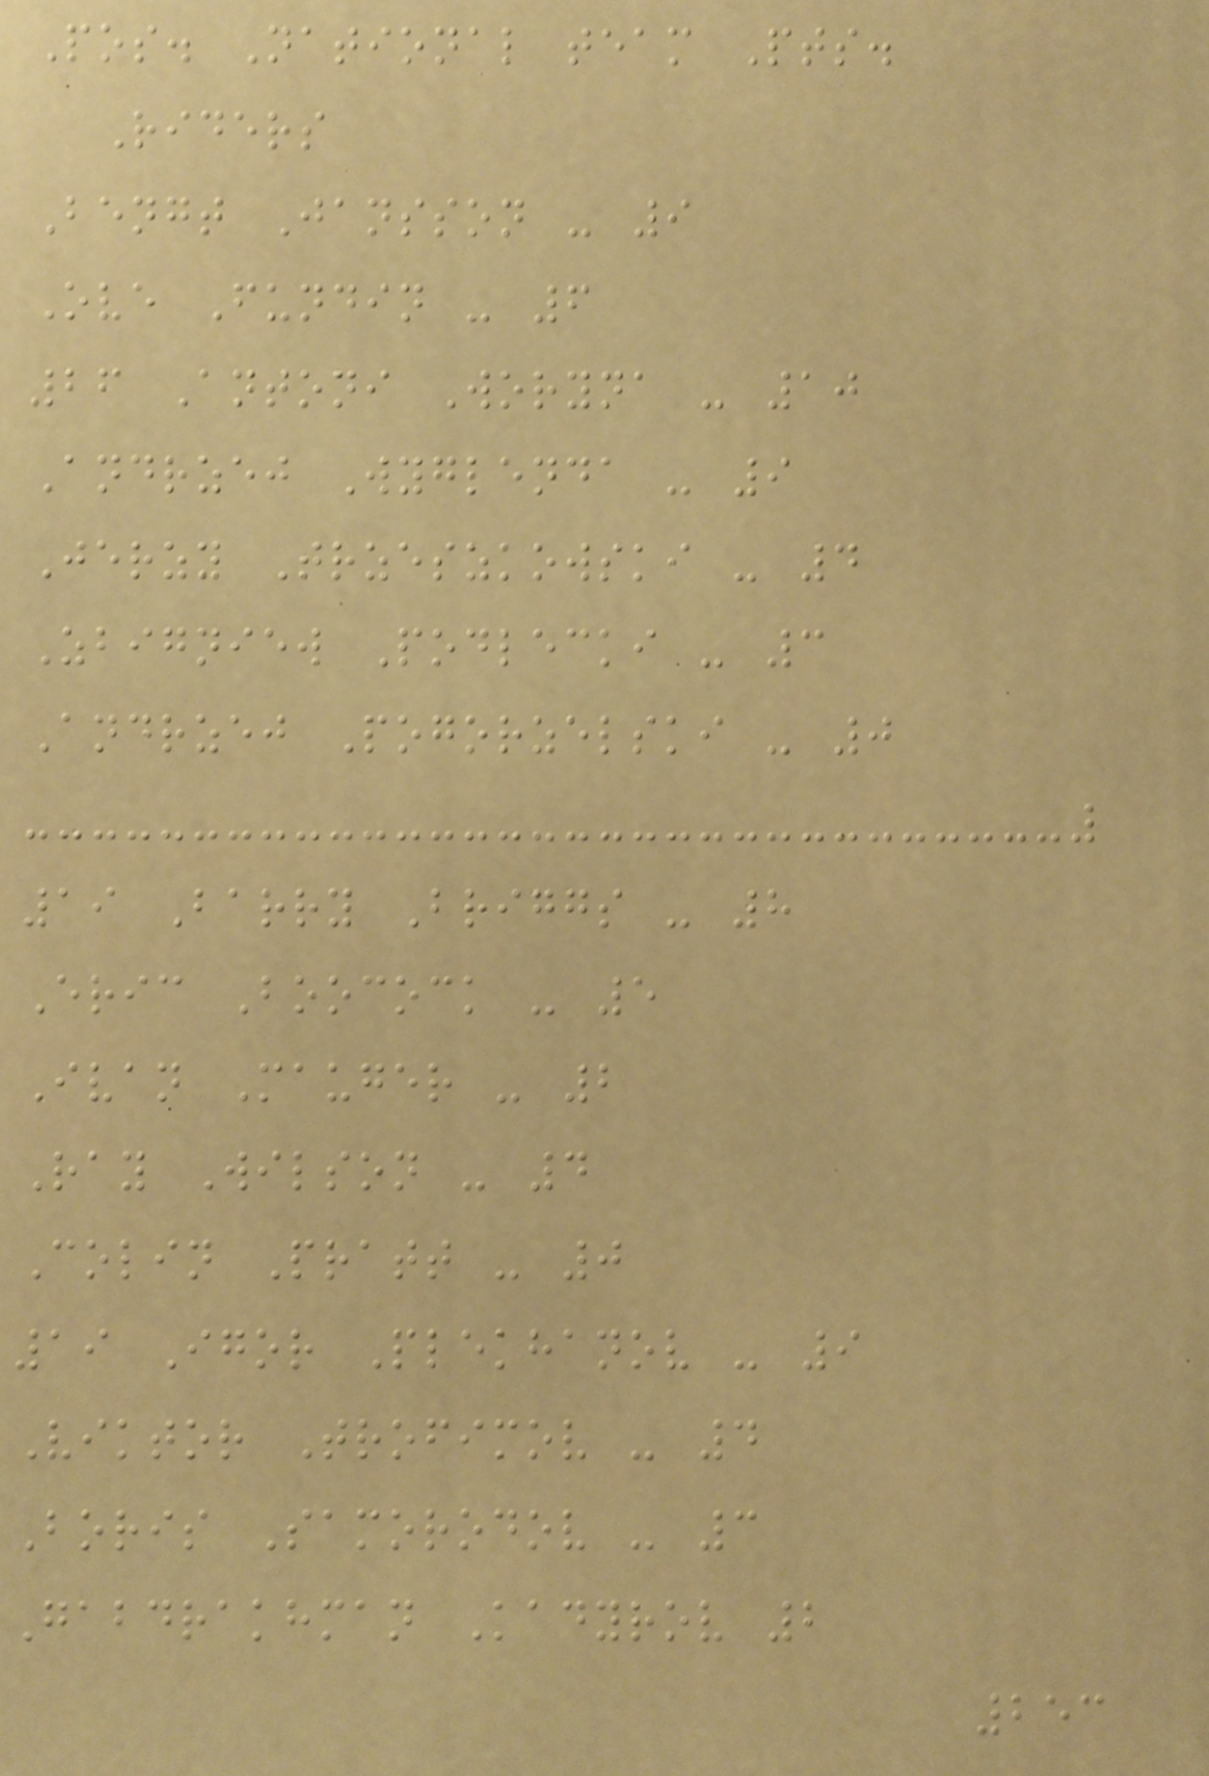Pos. National team Pts.
Riders
Bengt Jansson - 9
Ove Fundin - 6
26 Antoni Woryna - 10
Andrzej Wyglenda - 9
Jerzy Trzeszkowski - 4
Zbigniew Podlecki - 3
Andrzej Pogorzelski - 0
19 Barry Briggs - 8
Eric Boocock - 5
Ivan Mauger - 2
Ray Wilson - 4
Colin Pratt - 0
19 Igor Plekhanov - 9
Viktor Trofimov - 4
Boris Samorodov - 3
Gabdrakhman Kadyrov 2
253
